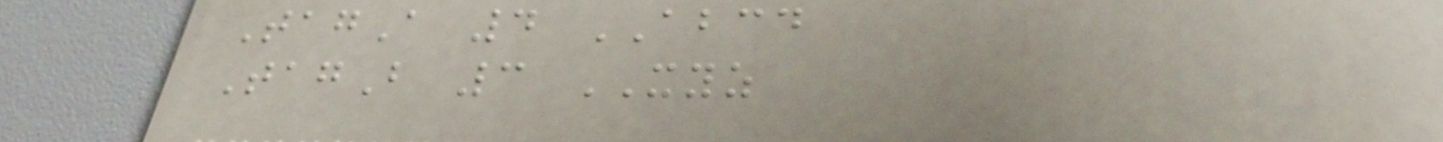TagA 4 ABCD
TagB 3 XYZ
